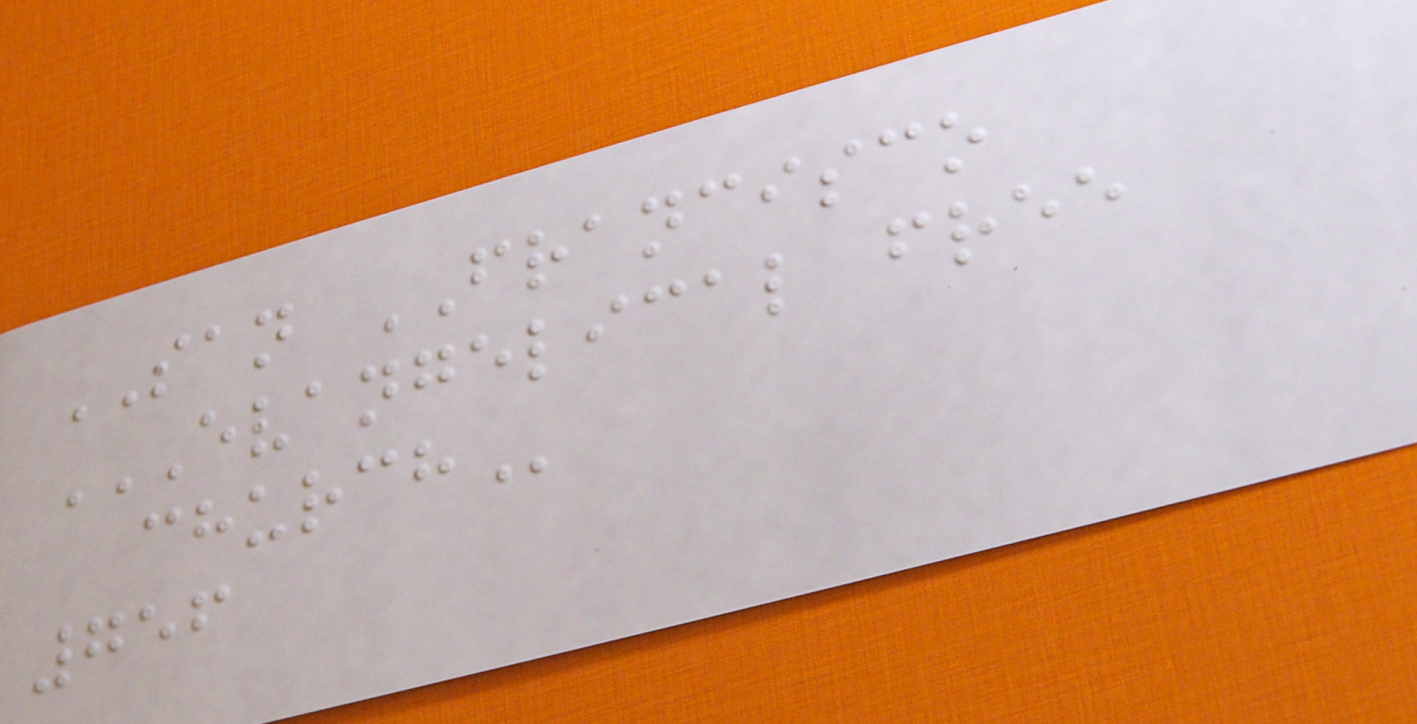SAN FRANCISCO
EVANGELICAL FREE
CHURCH
756
